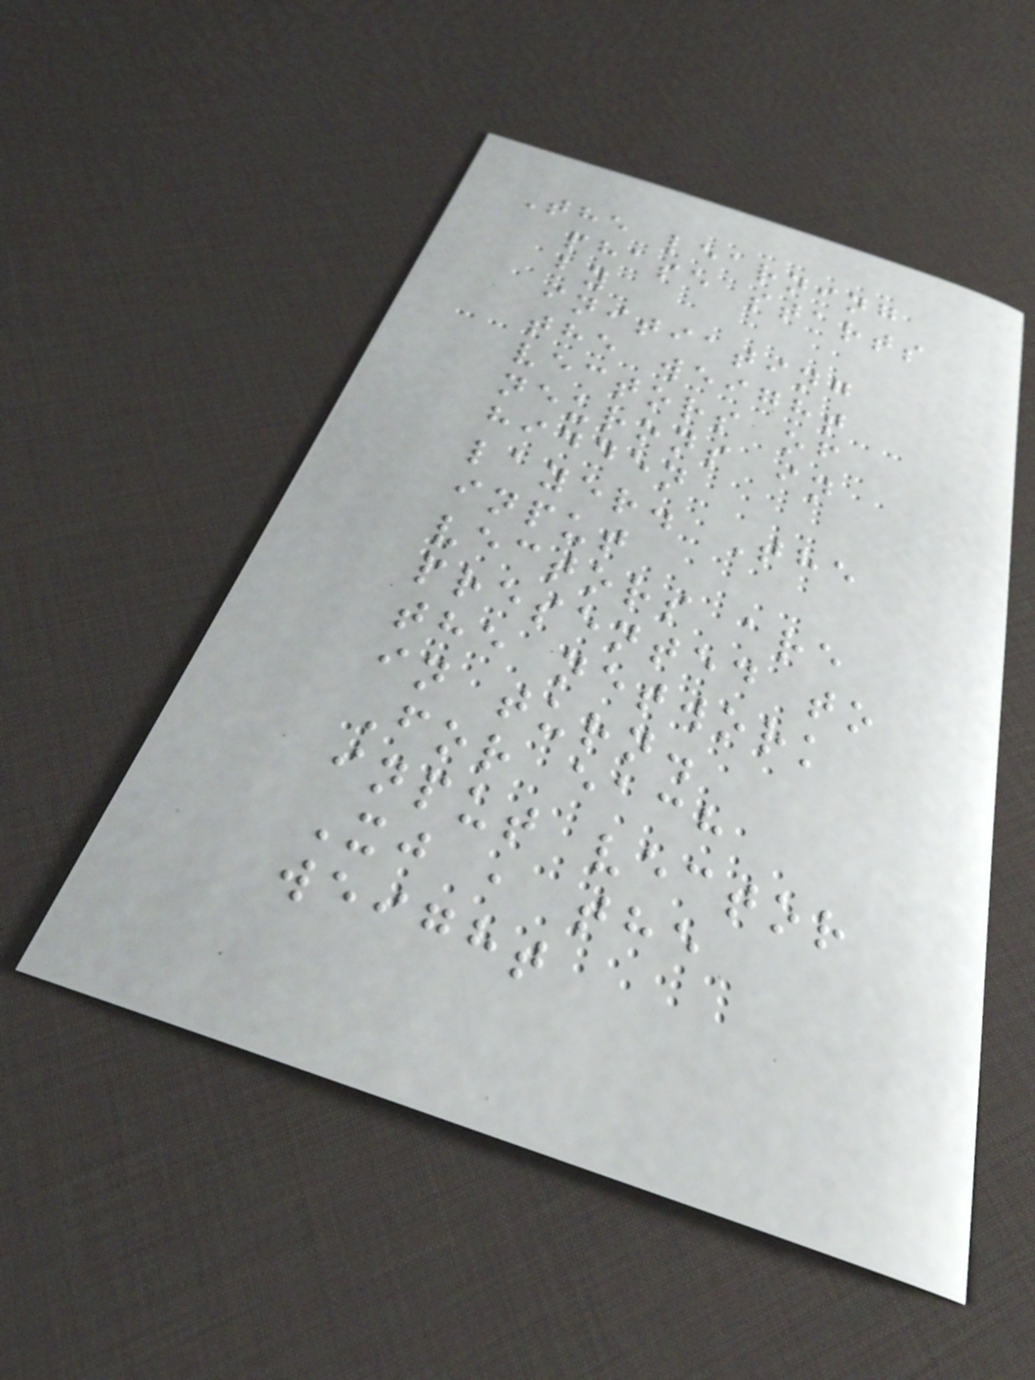The learning
phase starts
by
initiating
the weight
vectors of
neurons in
hidden
layer. The
input
vectors are
presented to
the network
in turn.
For each
input vector
Xj , the
weight
